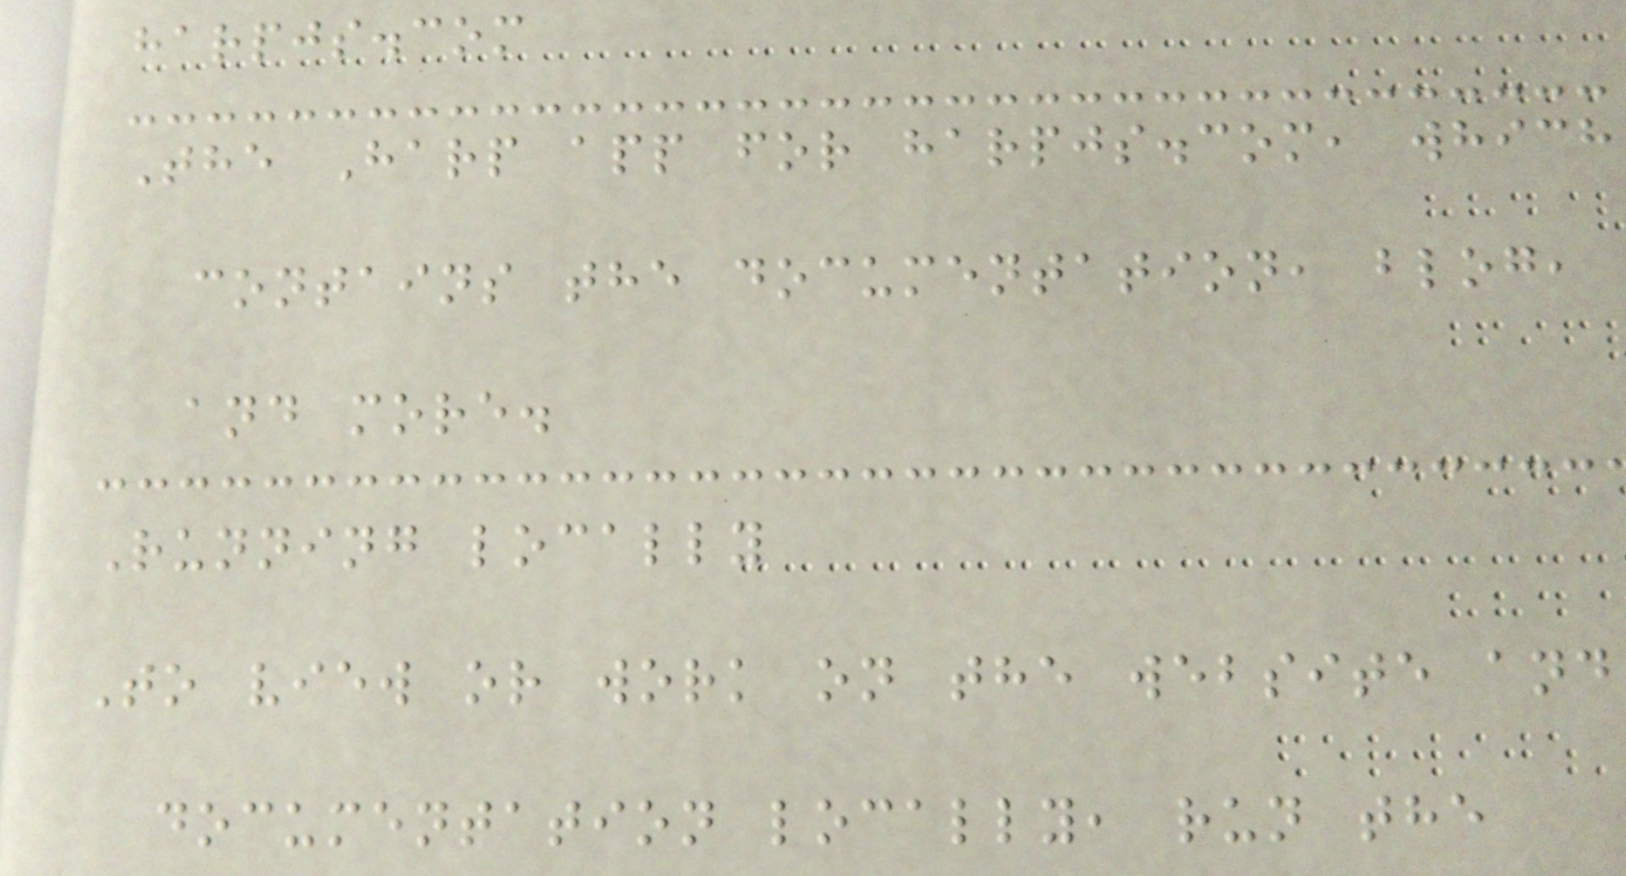harpjs.com
The Harp app for harpjs.com, which
contains the documentation, blog,
and more.
Running locally
To view or work on the website and
documentation locally, run the
